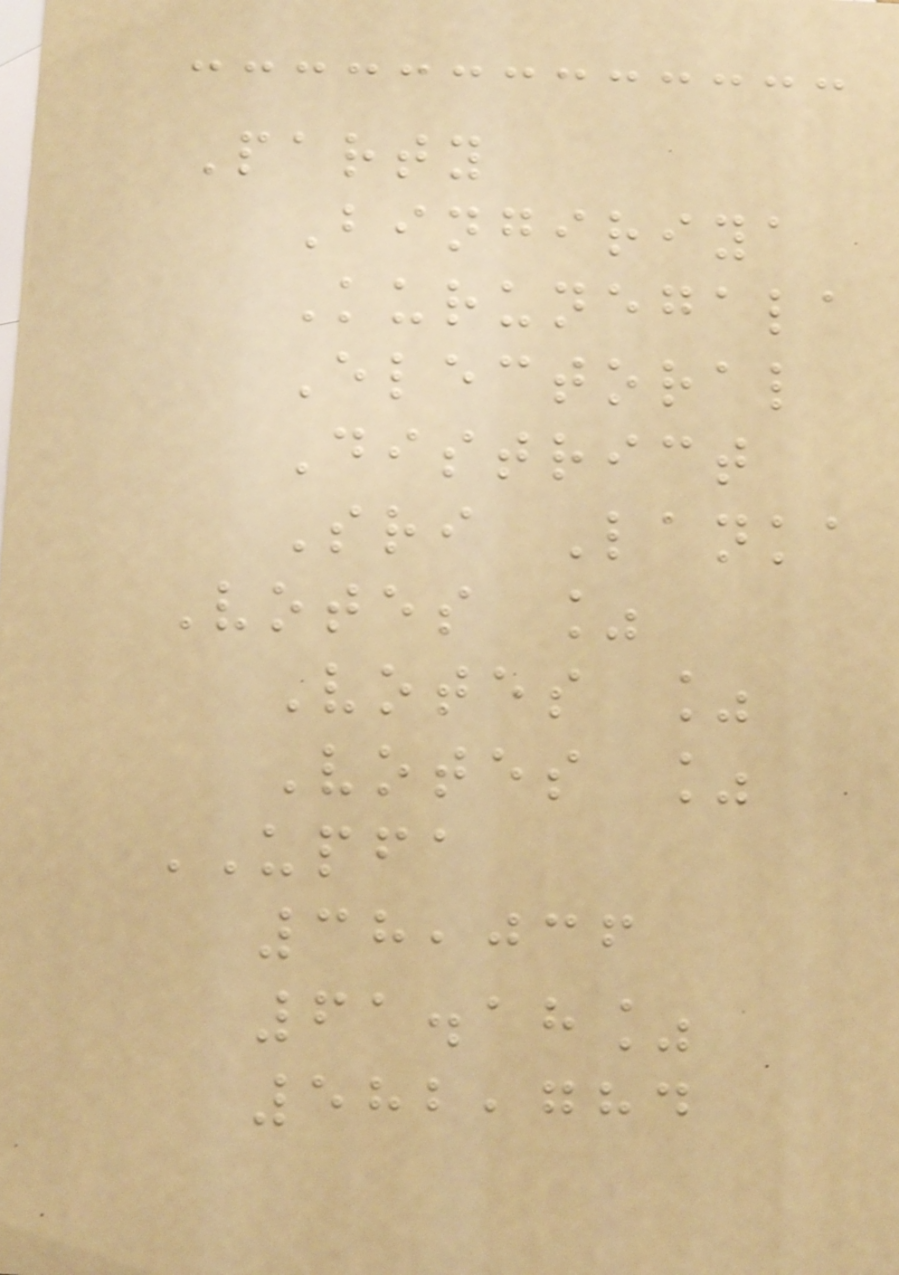Party
Bingiriya
Kurunegala
Electoral
District
Sri Lanka
Votes %
Votes %
Votes %
UPFA
38,036
61.18%
582,784
